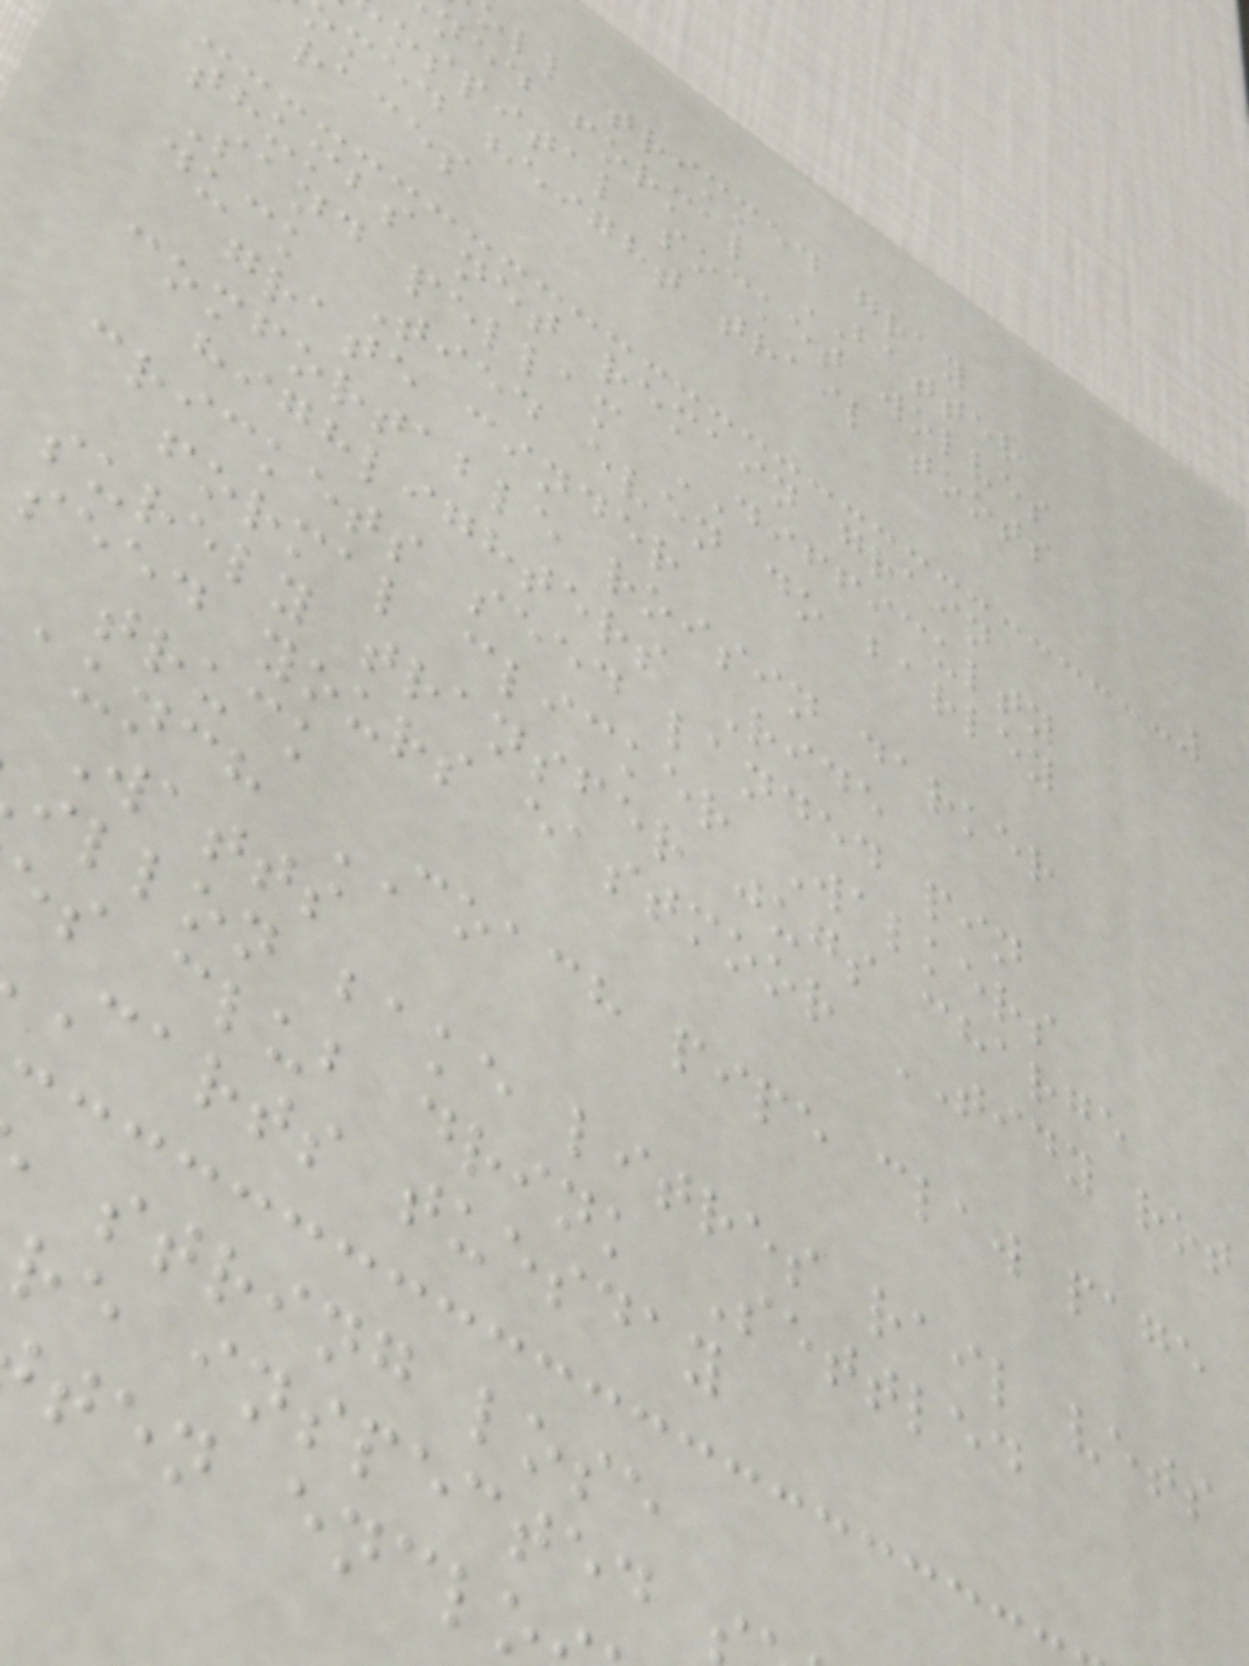ll trimmed gray
ned formal BATTER
ospital socket wolves
med height trail toots
races
thumbs net remain grain
Sand pellam DIFFICULTY
duck Tied even do barley
grate cinder
comfortable roisin darker
highlighters Ride
crickets seed landed pin
formal clicker Walkers
surely transfer jugs charge
seed yours eastmoor TIDY rot
truck
aunch COACH pipe claw page
Watts
illon bake litres rail vets
es club drink Settled
carts tuesday
string lose
re inspected
ten encl
